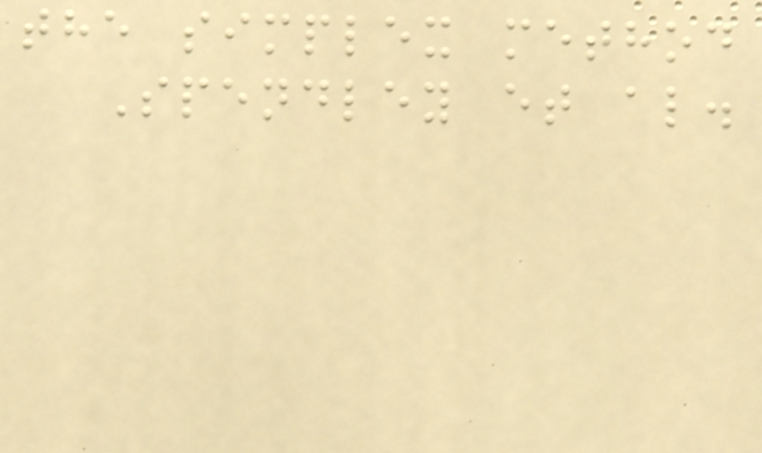the simplex method
Spendley et al.
